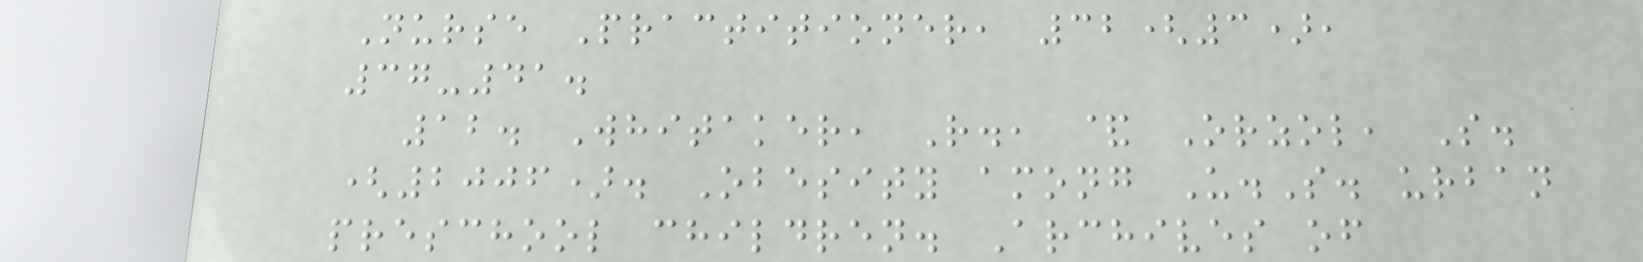Nurse Practitioner, 32(3),
37-41.
12. Whitaker, R., & Orzol, S.
(2006). Obesity among U.S. urban
preschool children. Archives of
